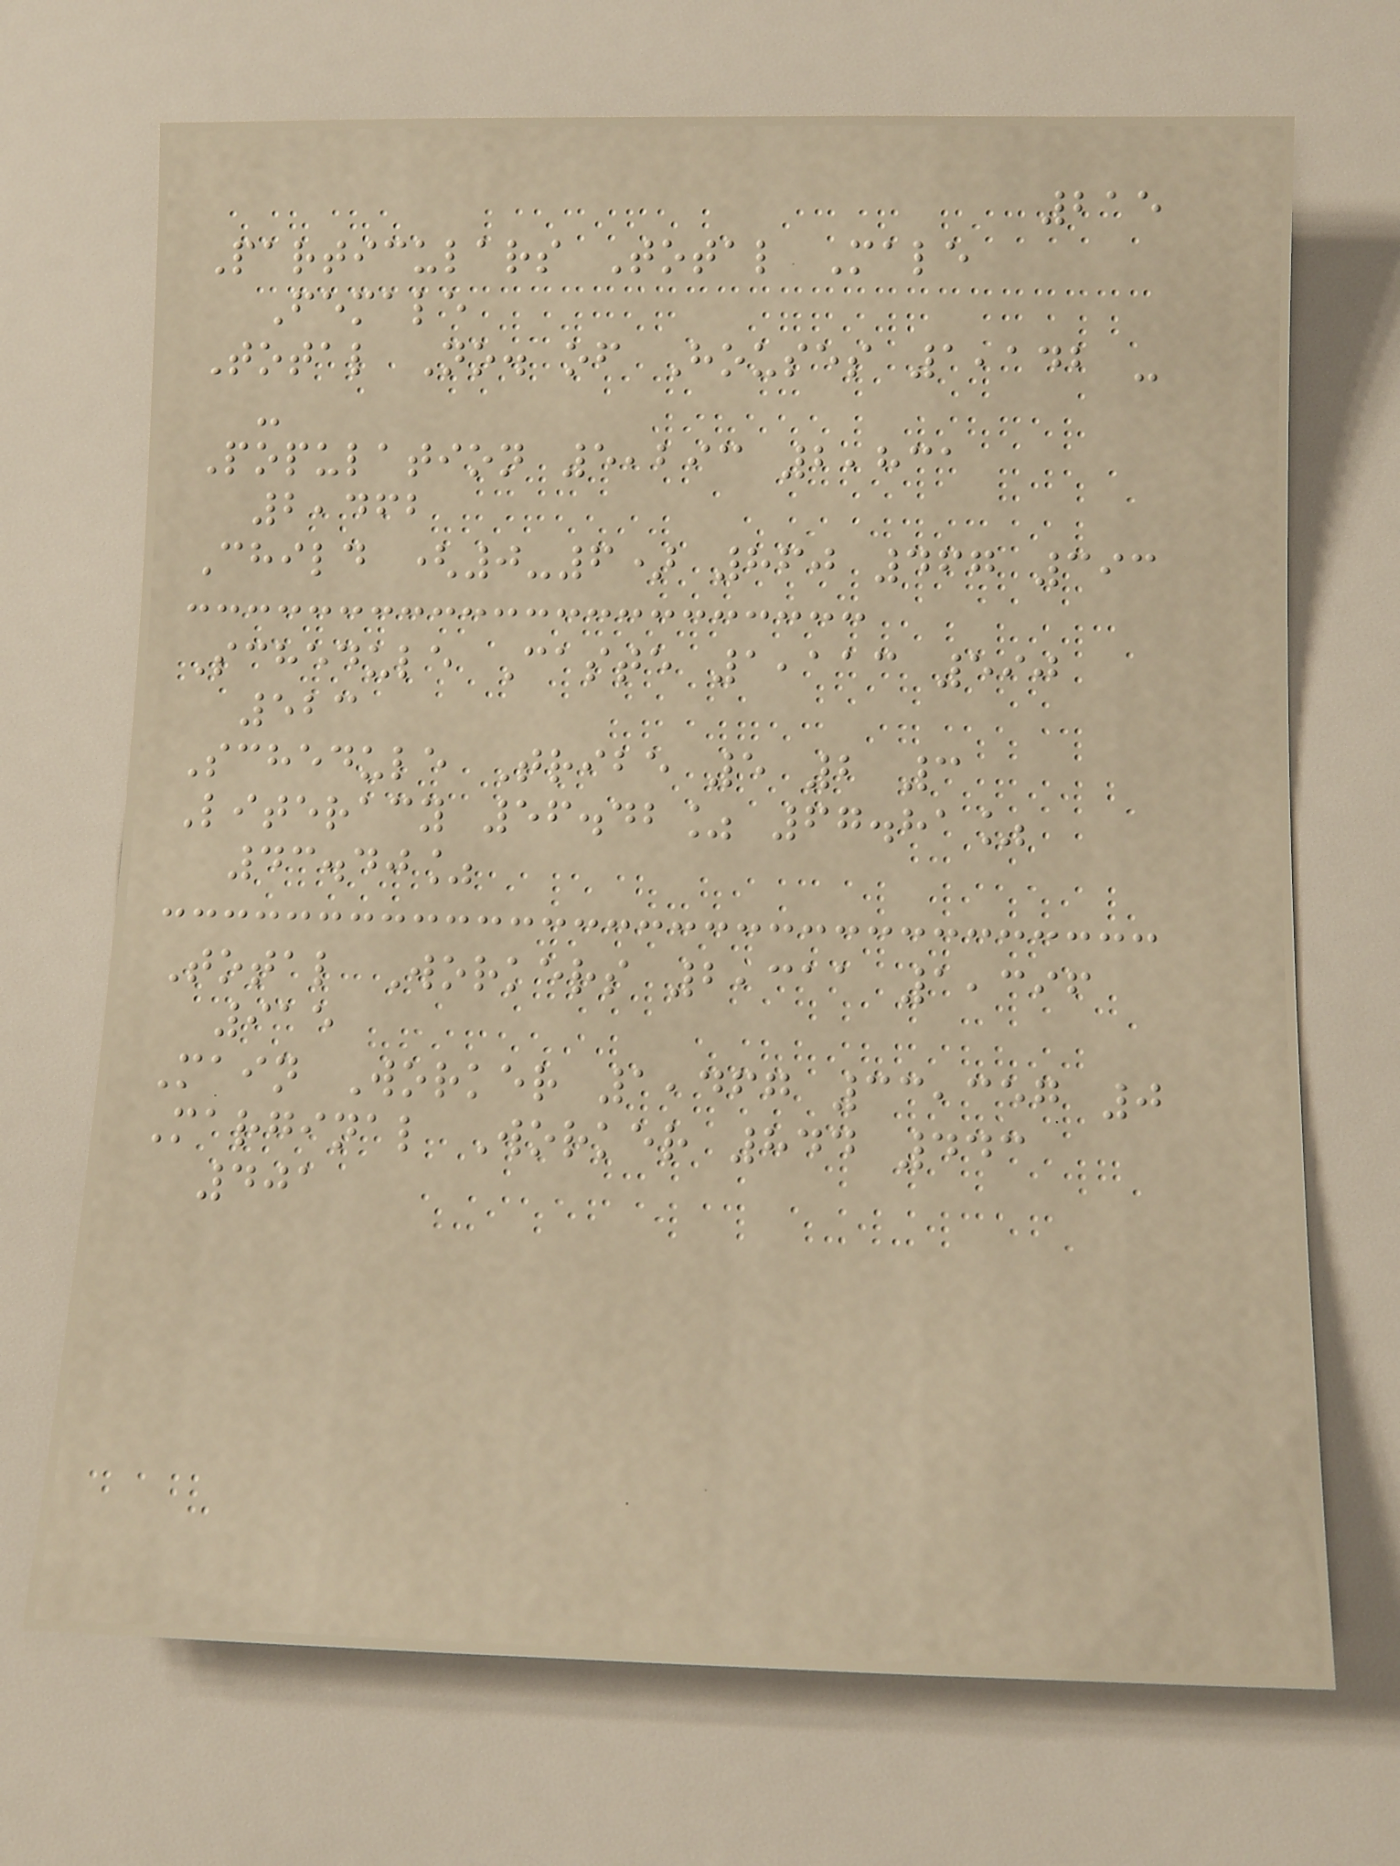215
Particulars Total Male
Female
Total No. of Houses 1,142 -
-
Population 5,293 2,831
2,462
Child (0-6) 860 467 393
Schedule Caste 1,113 590
523
Schedule Tribe 5 2 3
Literacy 56.42% 67.81%
43.40%
Total Workers 2,311 1,396
915
Main Worker 1,467 33,357 0
Marginal Worker 844 443
401
